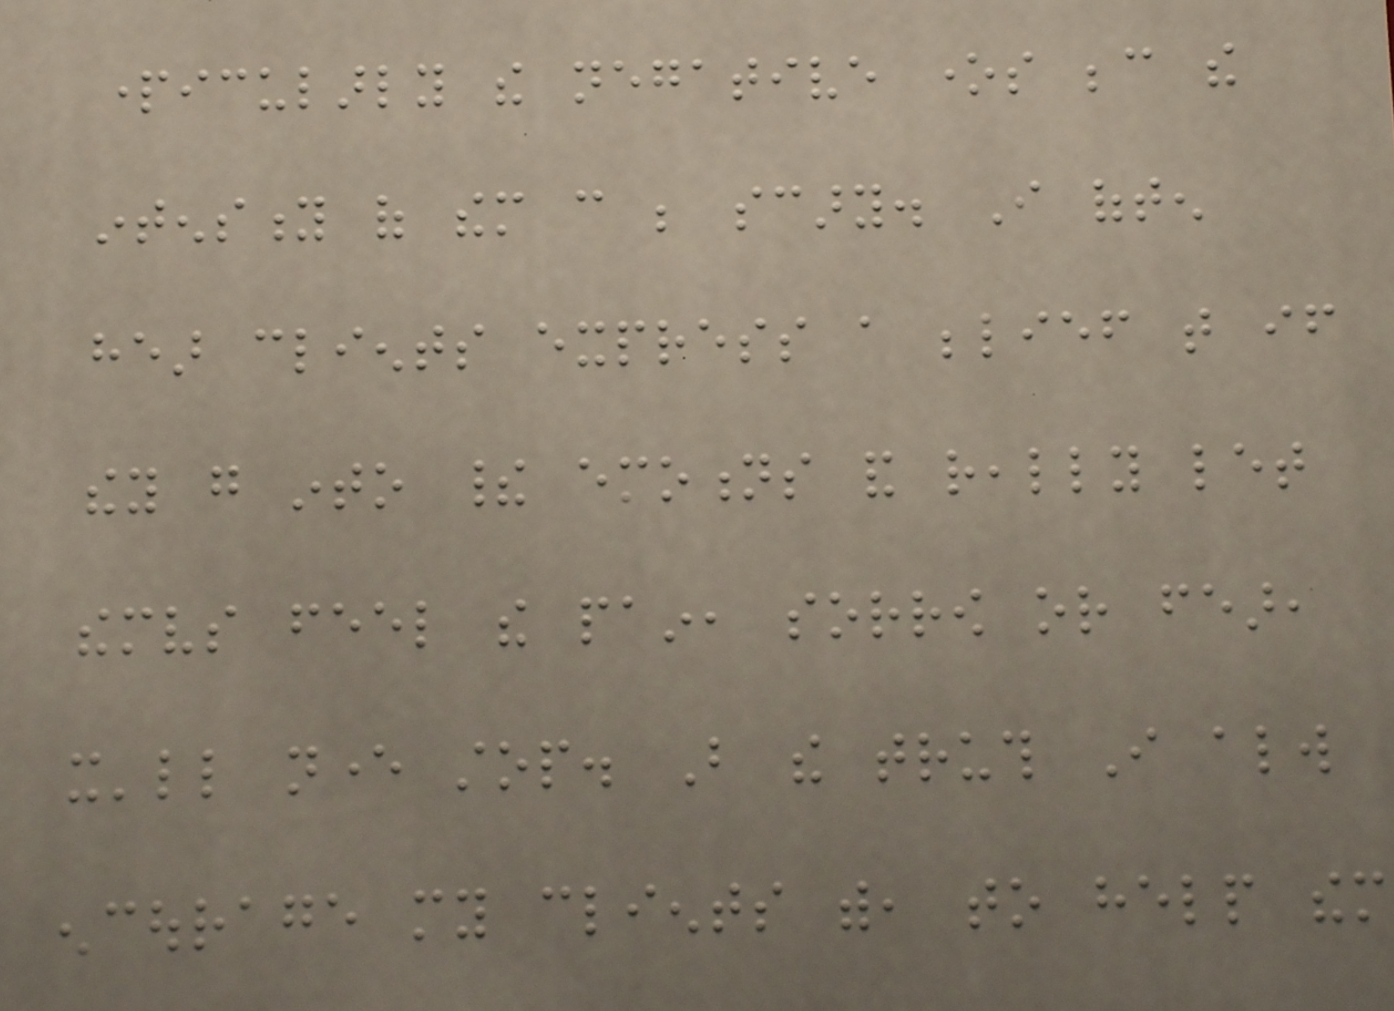particularly the negative ones because the
intensity of them can be scary. I often
hear clients express a belief that if
they go into their emotions and really let
themselves feel the pain, sorrow or fear,
it'll never stop. But the truth I always
encourage my clients with, to help them
